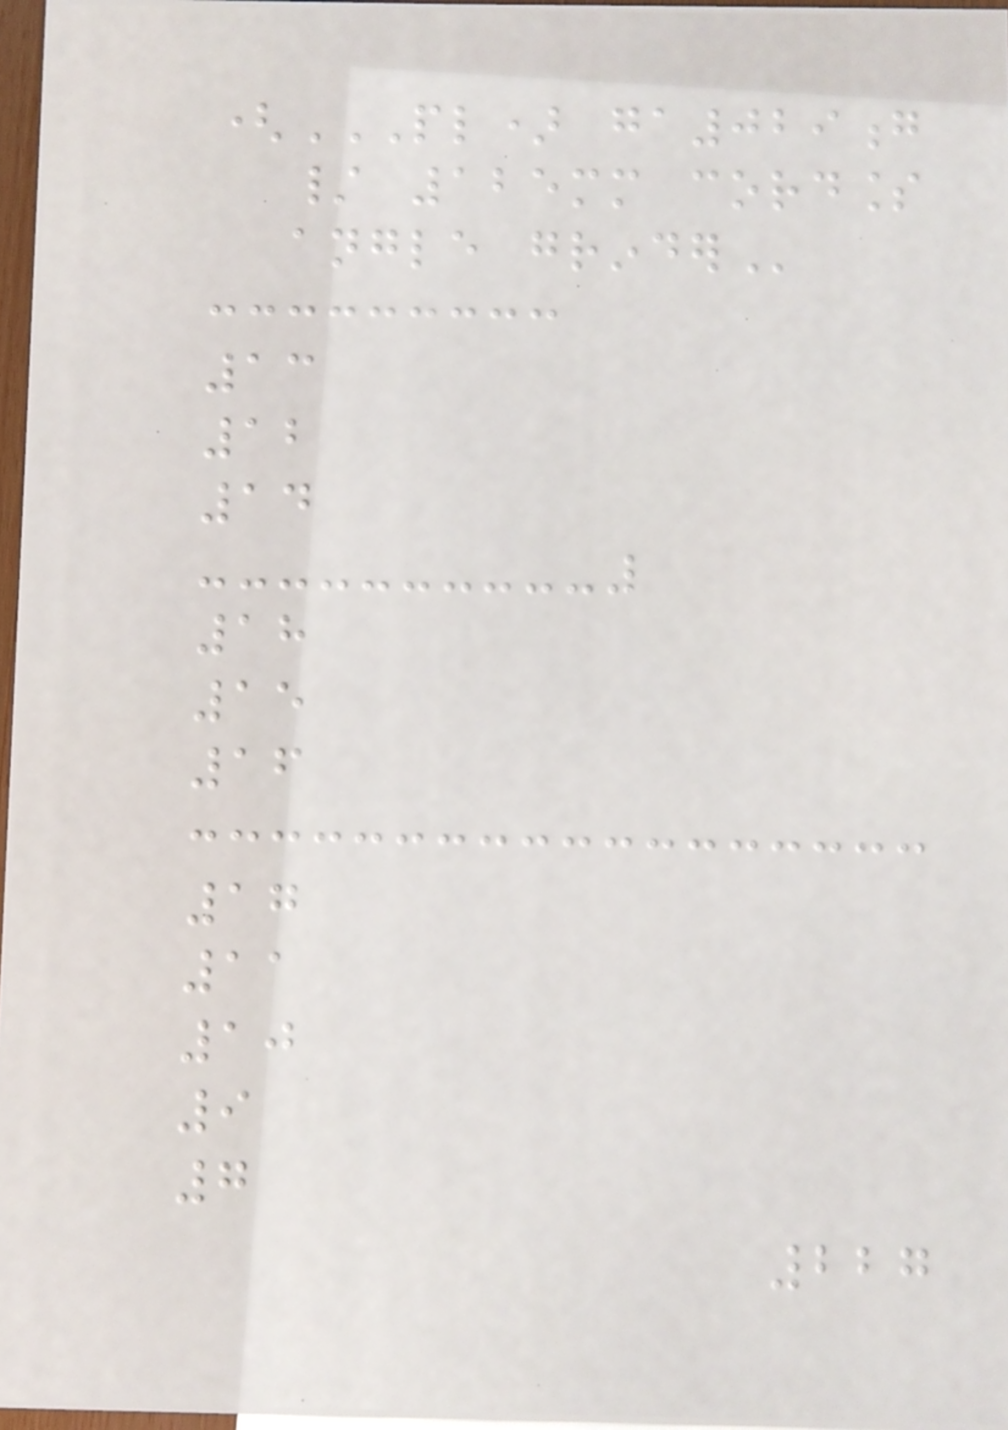(PL) GA029G
/ 125MM CORDLESS
ANGLE GRINDER
13
12
14
18
15
16
17
11
10
9
7
227
